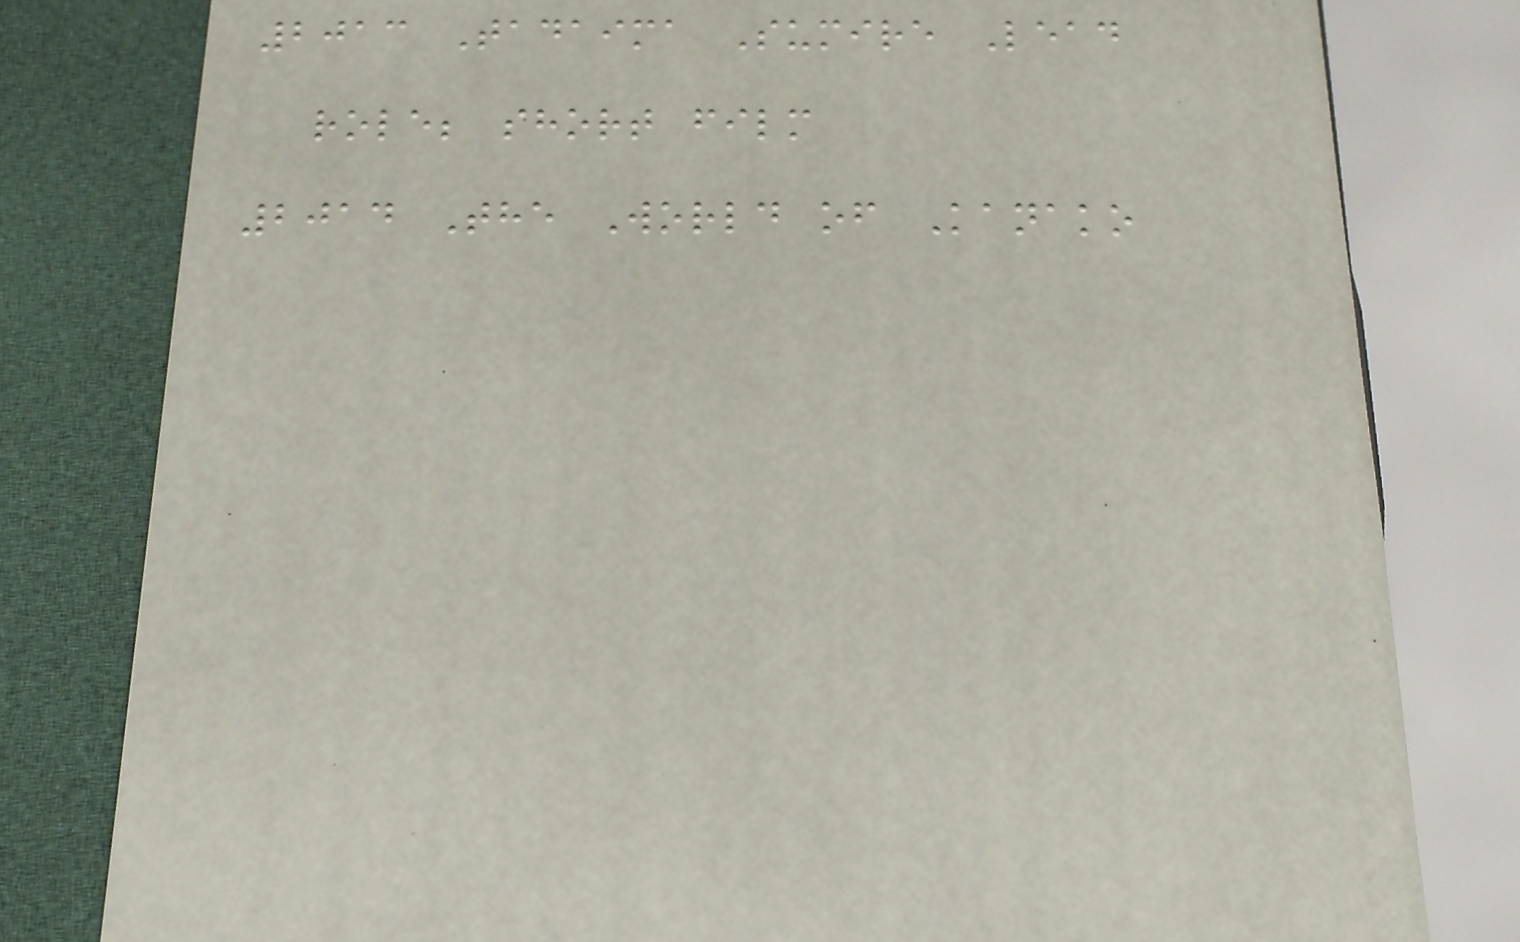2013 Tadaima Sumire Lead
role; short film
2014 The World of Kanako
